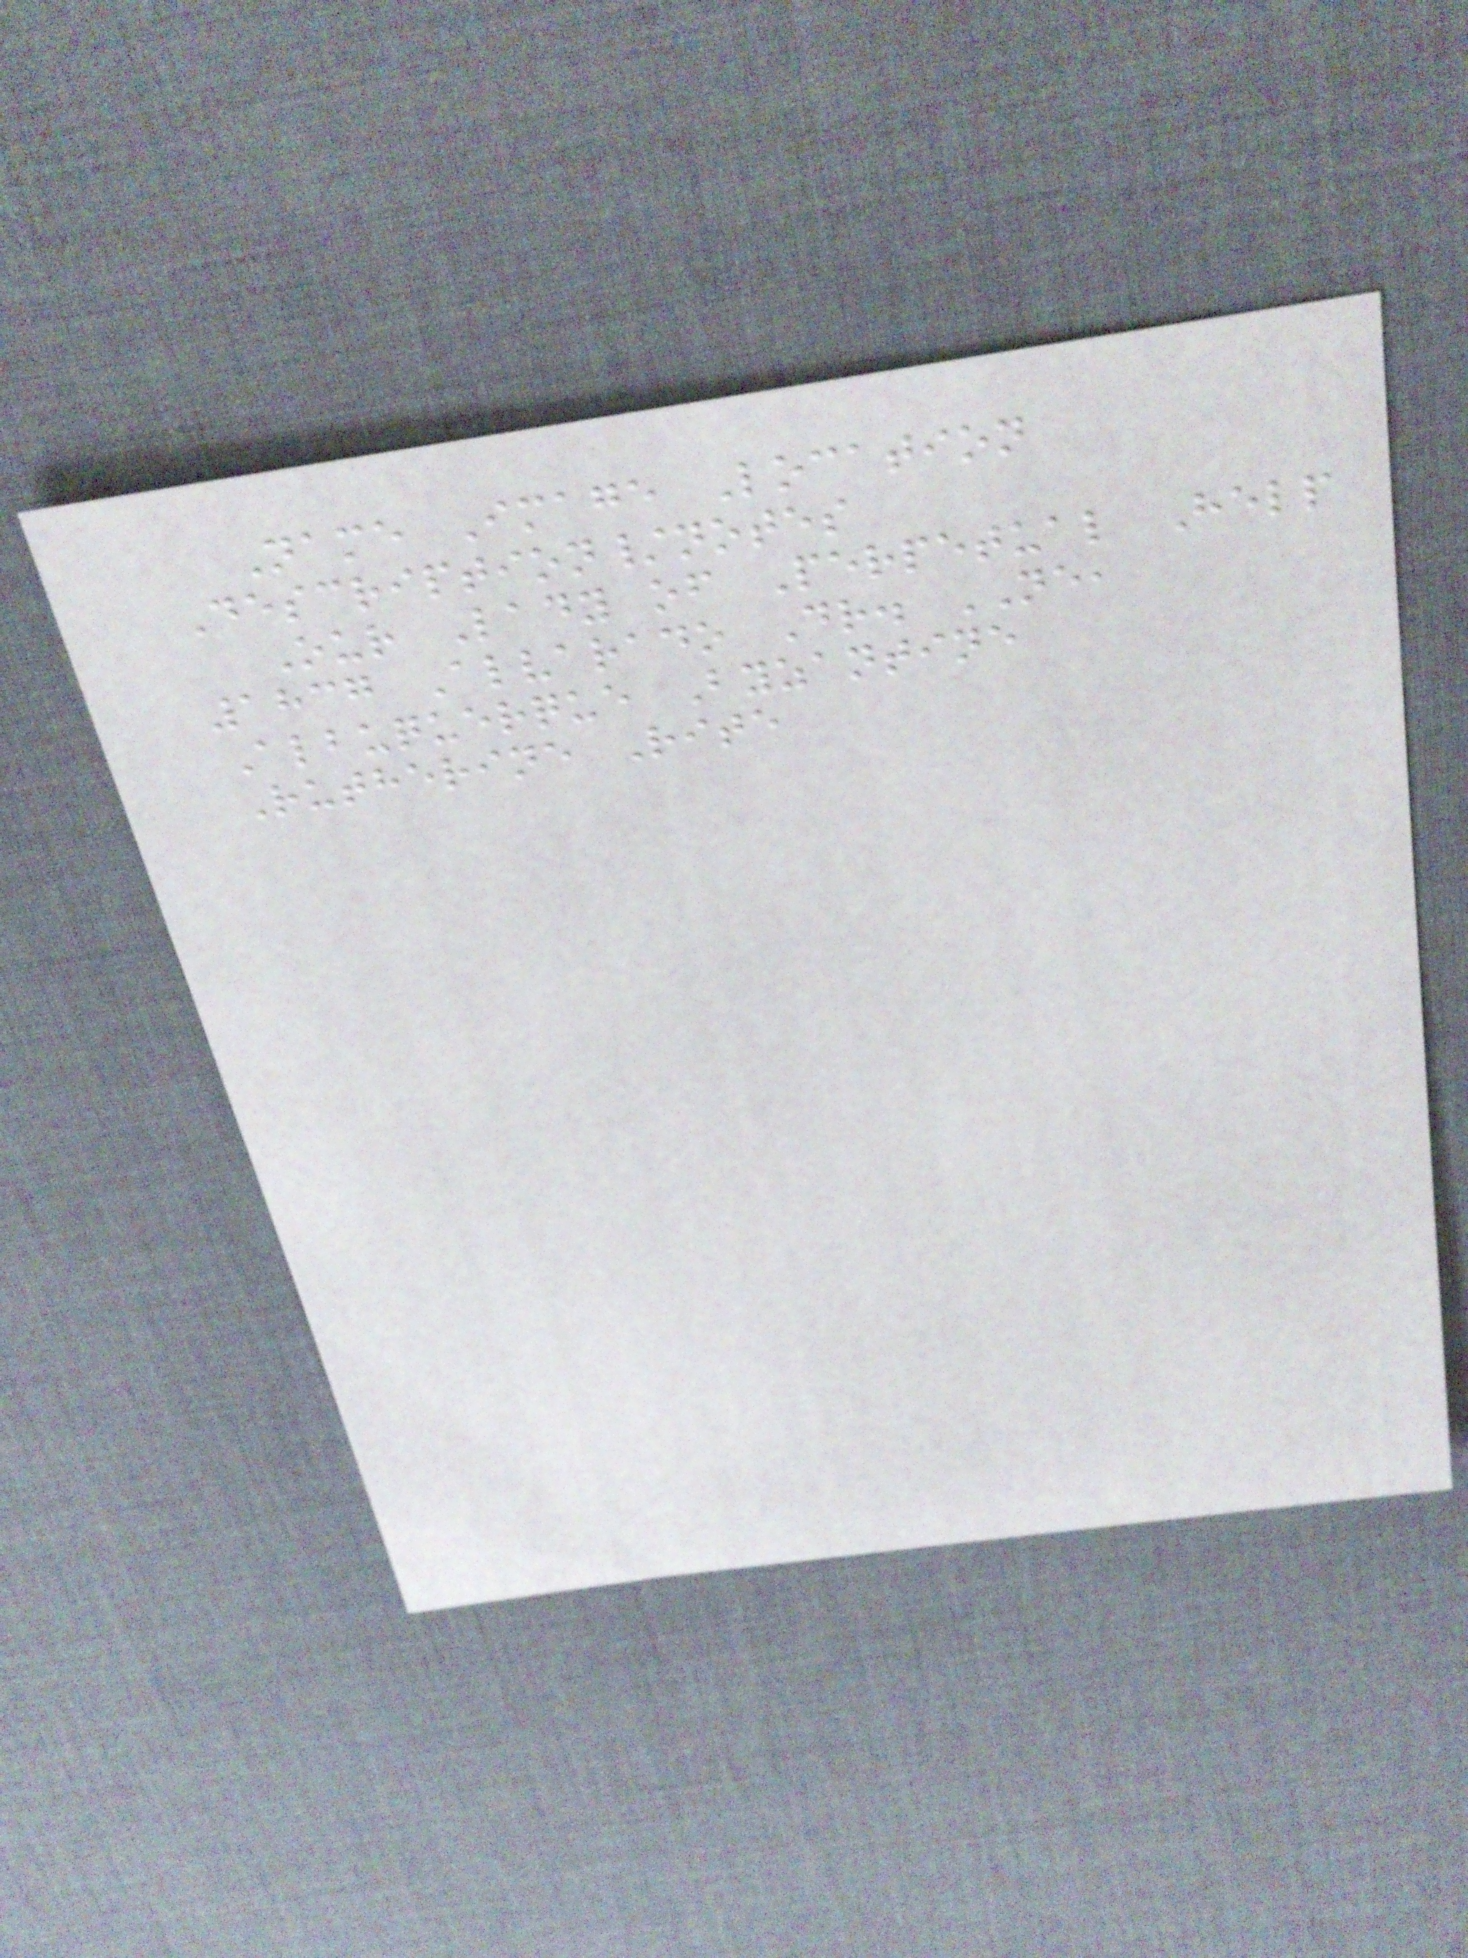Name Image Location
Description/notes
Our Lady of Perpetual Help
1837 Alvarado Dr. NE,
Albuquerque Byzantine
Rutherine Rite
